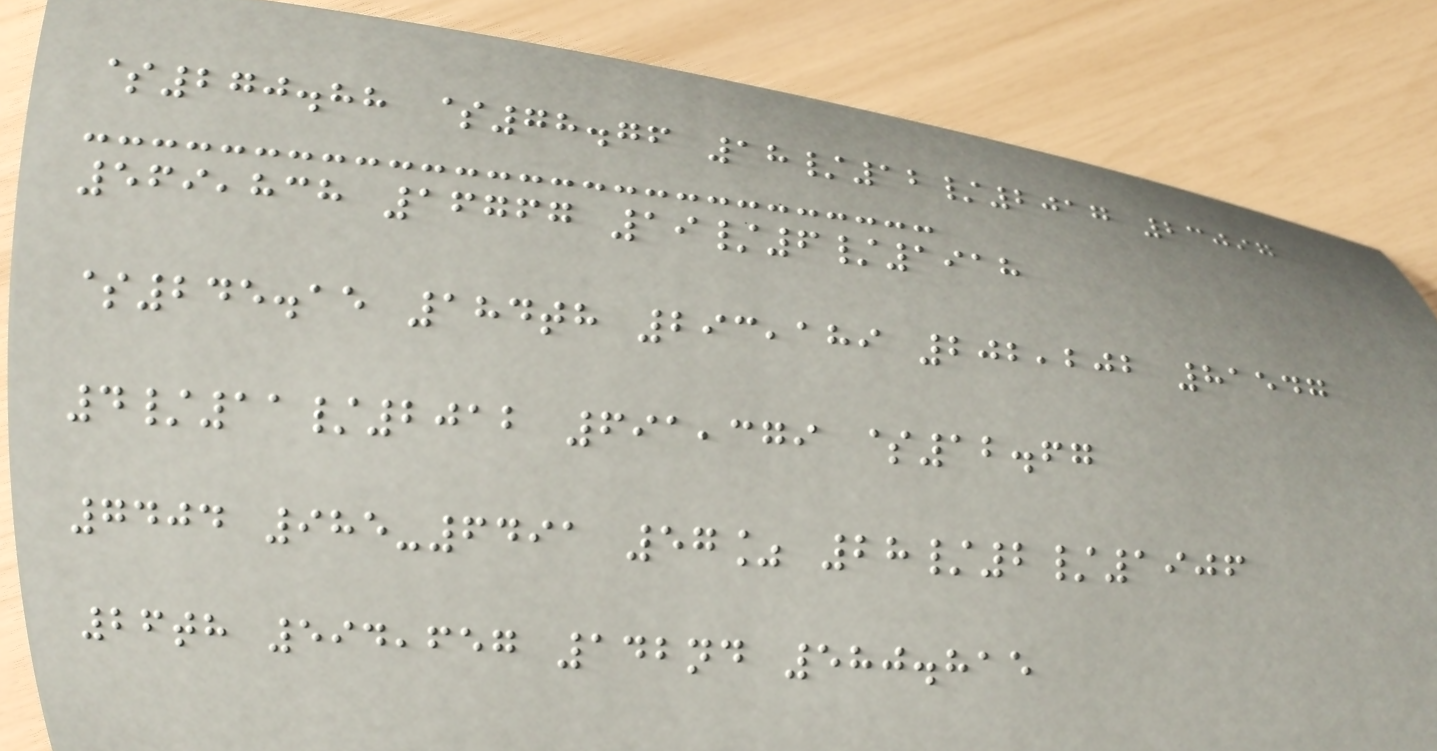$270.88 $78.76 18/12/2017 23097
569,838 16767 19/6/1918
$245.15 184th 293,189 202,202 81547
4/11/2012 691,379 $12.67
7404 985-6491 57% 28/2/1906
26th 594,657 142nd 580.815
